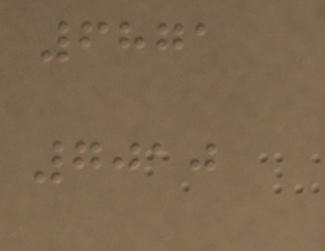6871
7010
